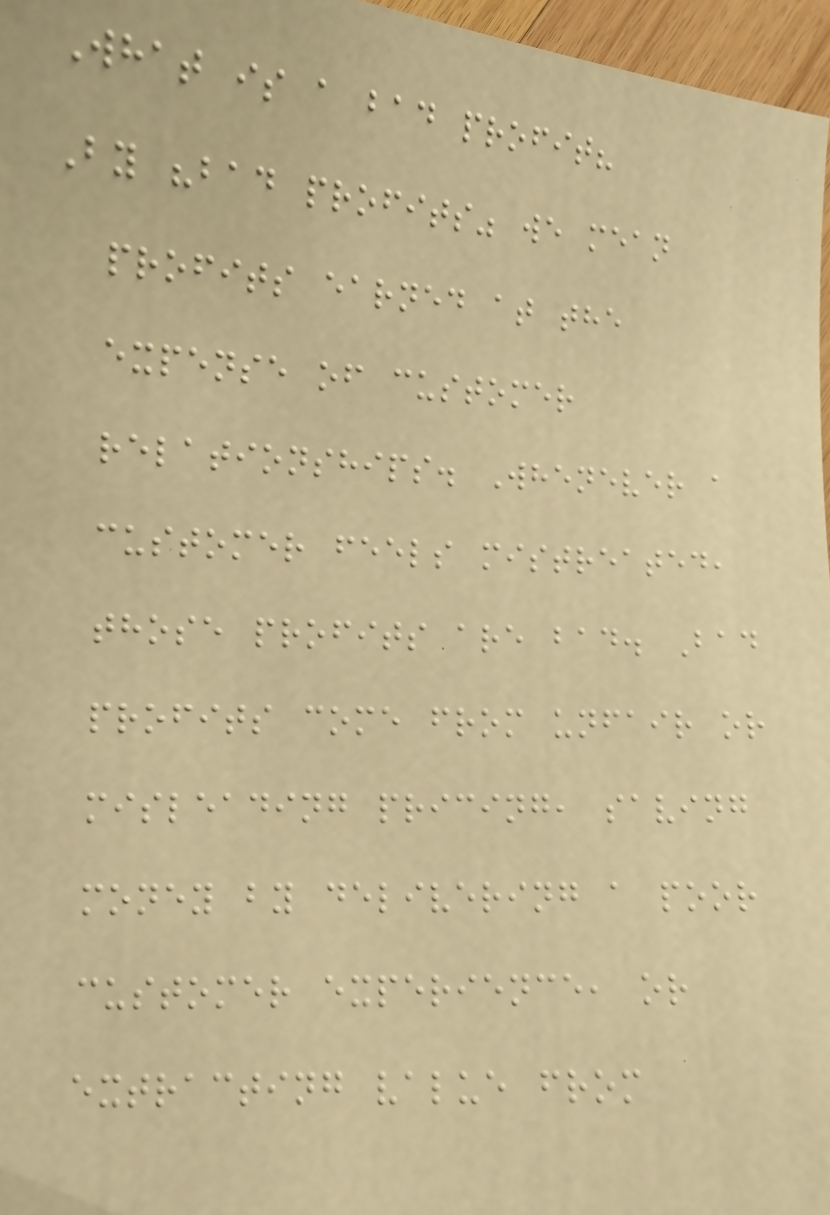What is a bad profit?
By "bad profits" we mean
profits earned at the
expense of customer
relationships. Whenever a
customer feels mistreated,
those profits are bad. Bad
profits come from unfair or
misleading pricing, saving
money by delivering a poor
customer experience, or
extracting value from
